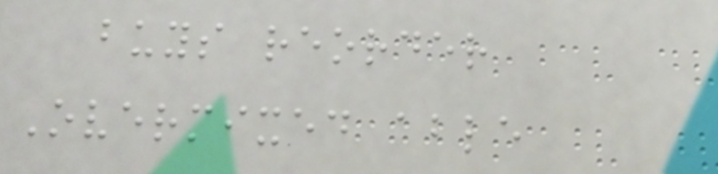buys reorder
Overmixed able
